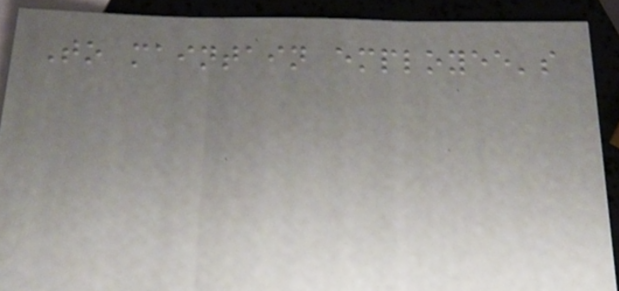To maintain employee's
